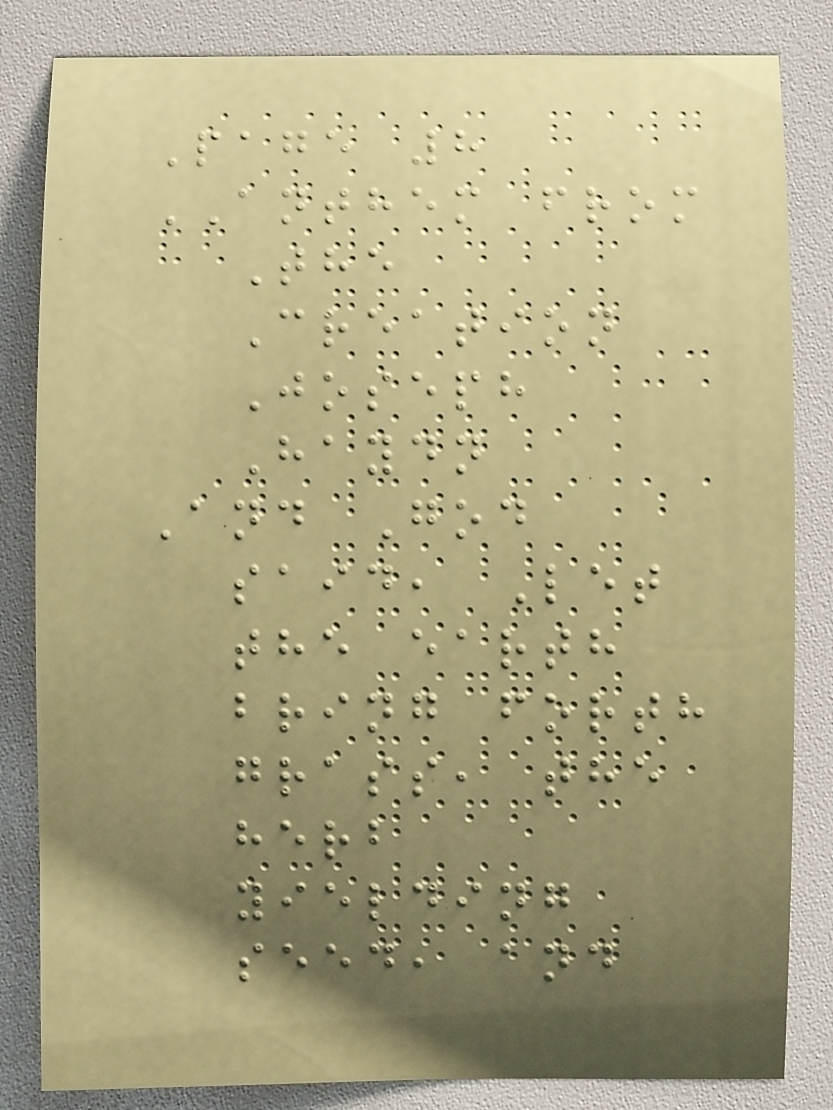Page 8
ANTHEM from
The
Creation
Joseph
Haydn
And God
said, Let
the earth
bring forth
grass, the
herb
yielding
seed, and
